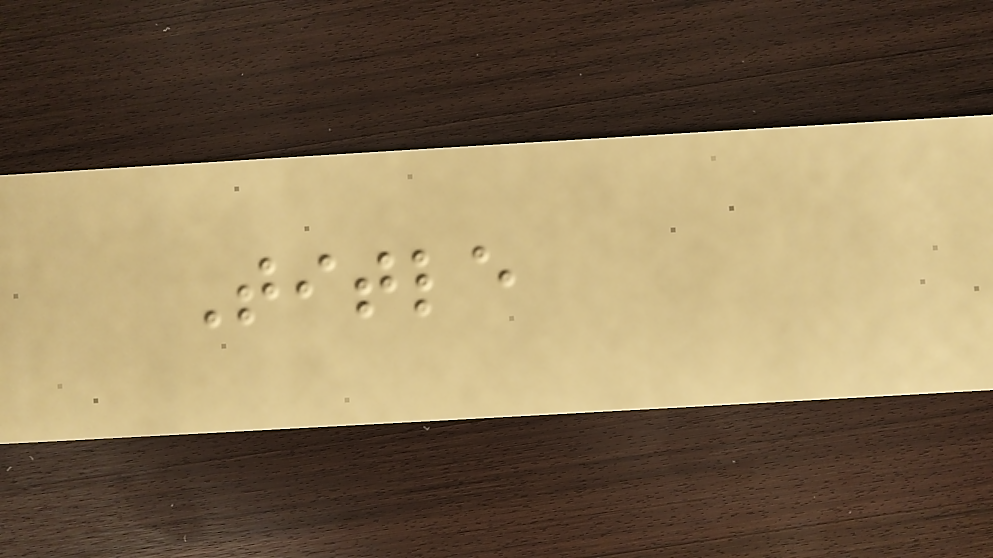Title
